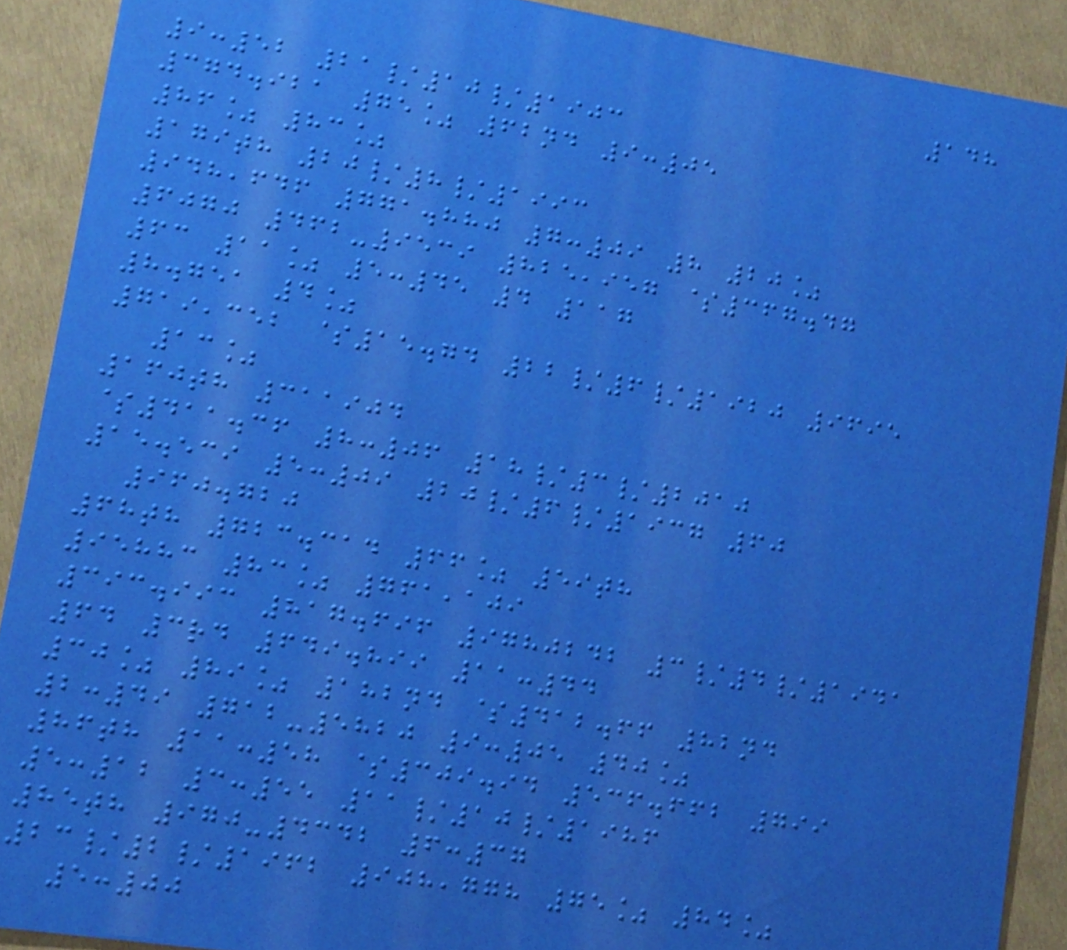148
9:52 21/10/1903
374.921 75% 62nd 9:05
86% 83%
179th 20/8/1993
948,646 771.880 7:09 8 20%
6070 462-9539 825,957 $367.47
63 11% 5:45 4 117
8.751 4%
719,352 $15.74 22/6/1920 9695
13%
160th 311904
$411.36 8:06 18/3/2010
15.539 5:09 20/6/1937 60
960.720
68th 723.314 66% 59th
95883 83% 761,109
393.993 817.696 9780242 3/4/1941
64 3rd 649.899 11:44
30% 89% 182nd $412.66 82nd
2:49 712-5820 9:05 40%
86th 11:58 $309.94 536.662 799
5:12 3:55 11/10/1986
85th 970-4342 6:37
23/2/1962 908,778 75% 84%
5:00
